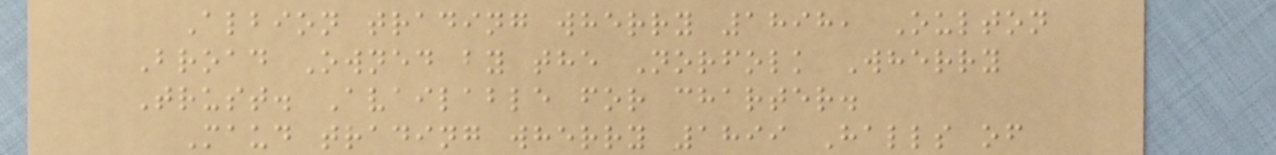Albion trading wherry 1898, Oulton
Broad Owned by the Norfolk Wherry
Trust. Available for charter.
Maud trading wherry 1899 Halls of
